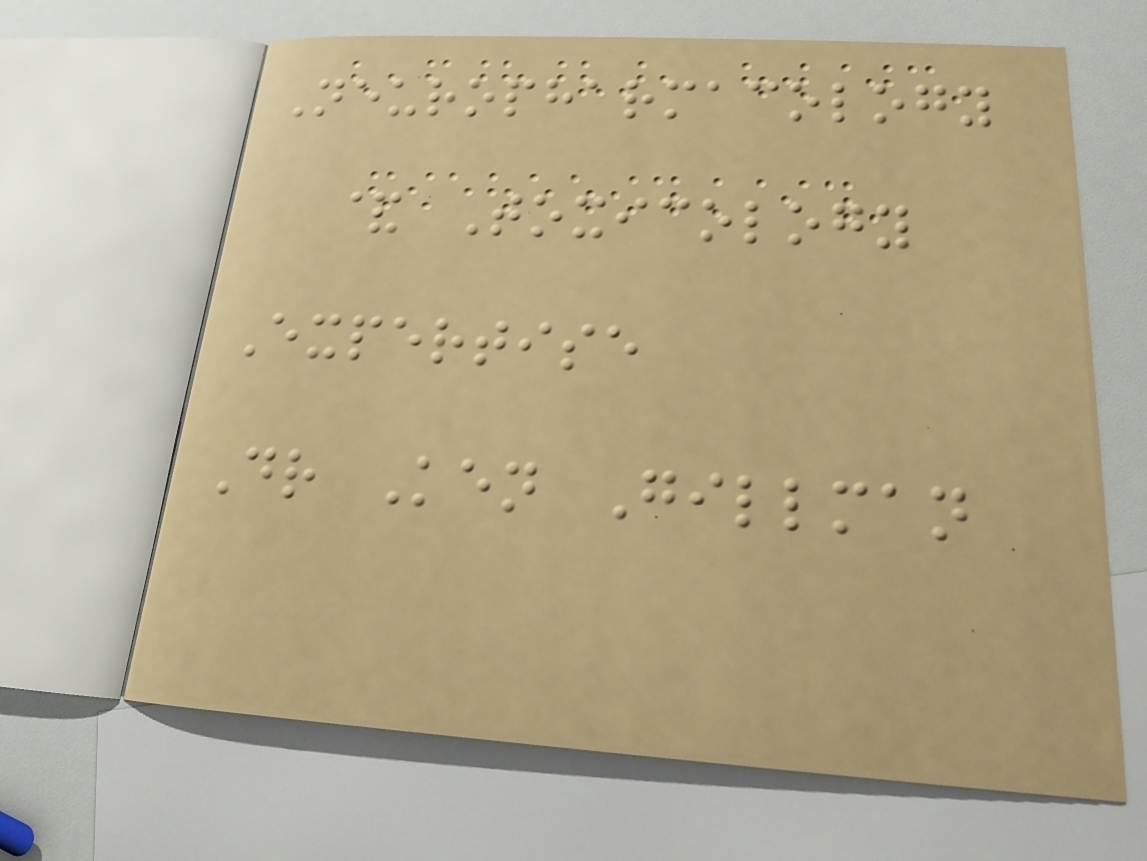Neuropharmacology
& Toxicology
Expertise
Dr Ken Gillman
